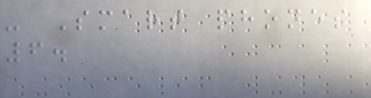- Smart phones
6.
